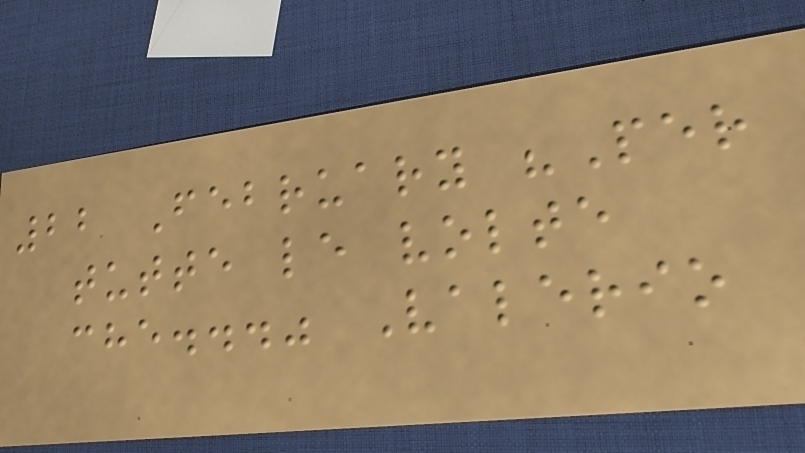22 February "Per
tutte le volte
che..." Valerio
